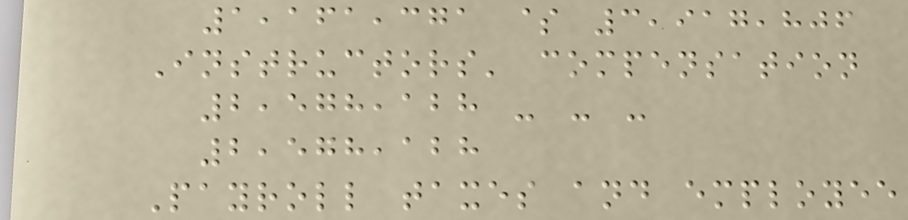1,161,371 $ 3,917,806
Instructors' compensation
2,578,128 - - -
2,578,128
Payroll taxes and employee
